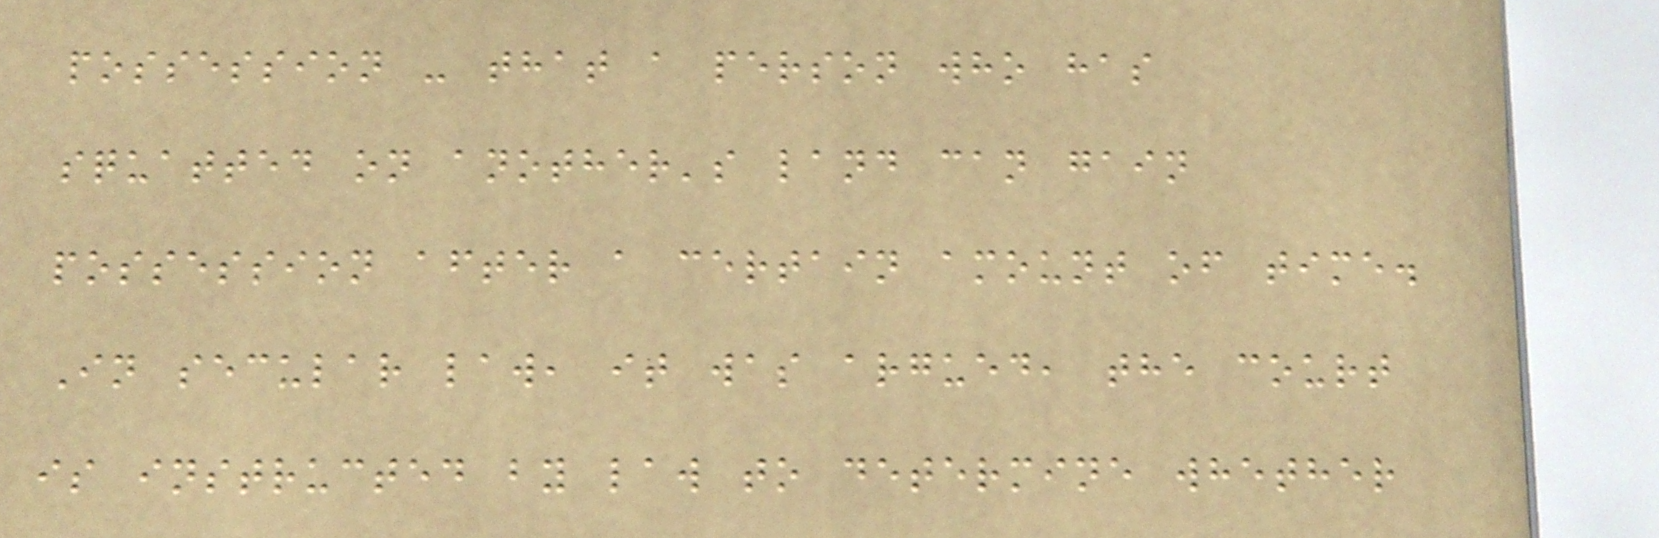possession - that a person who has
squatted on another's land can gain
possession after a certain amount of time.
In secular law, it was argued, the court
is instructed by law to determine whether
